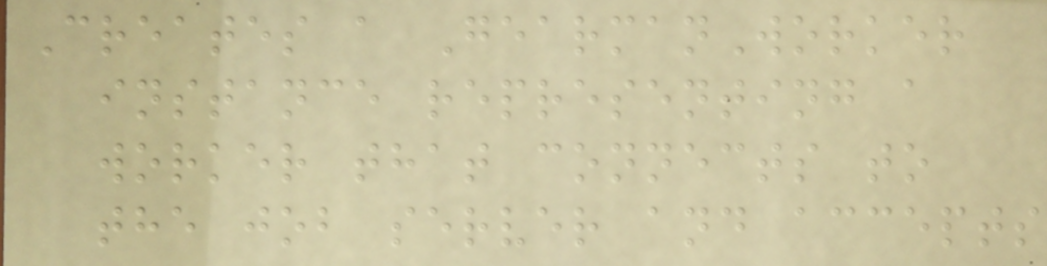Creates a GearmanWorker
instance representing a
worker that connects to
the job server and accepts
